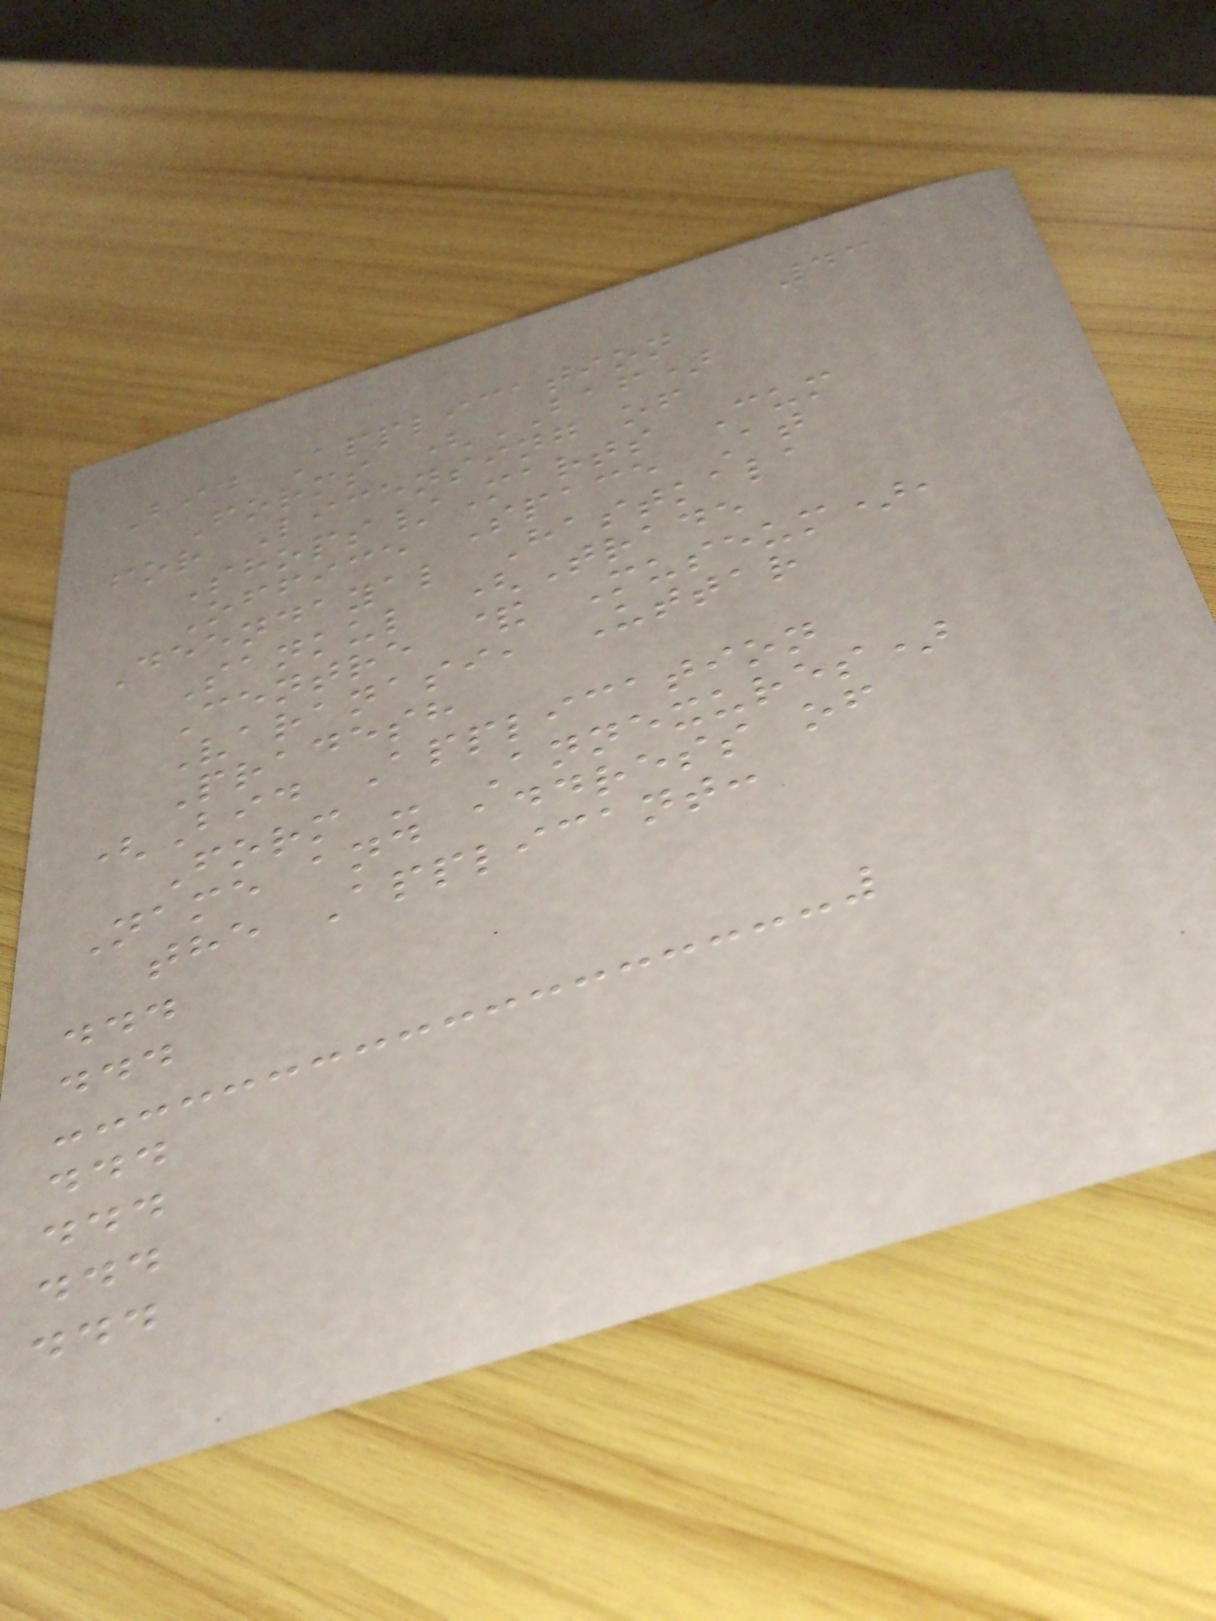43
Bid Application
Forms (BAF)
for Licensing of
Shops/Marts Cum
Office Space At
Deendayal Hastkala
Sankul (Trade
Centre & Museum),
Varanasi, Uttar
Pradesh
(Bid Application
Form - Annexures)
Name and address of
the Applicant:
...
...
...
...
...
...
